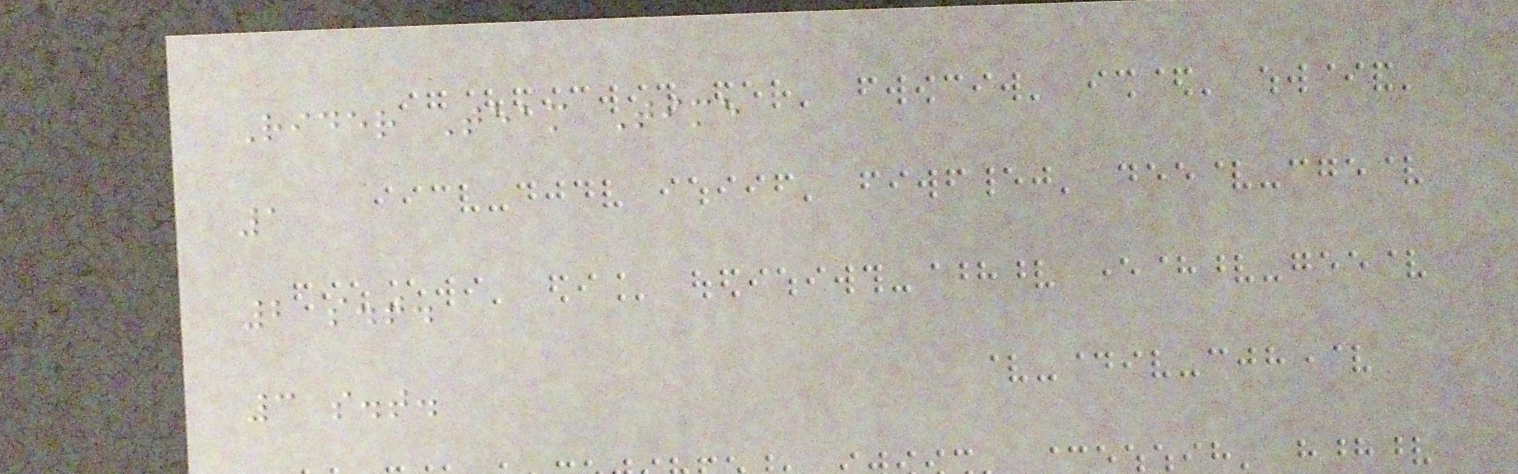Rider Team Time
1
2 s.t.
3 s.t.
